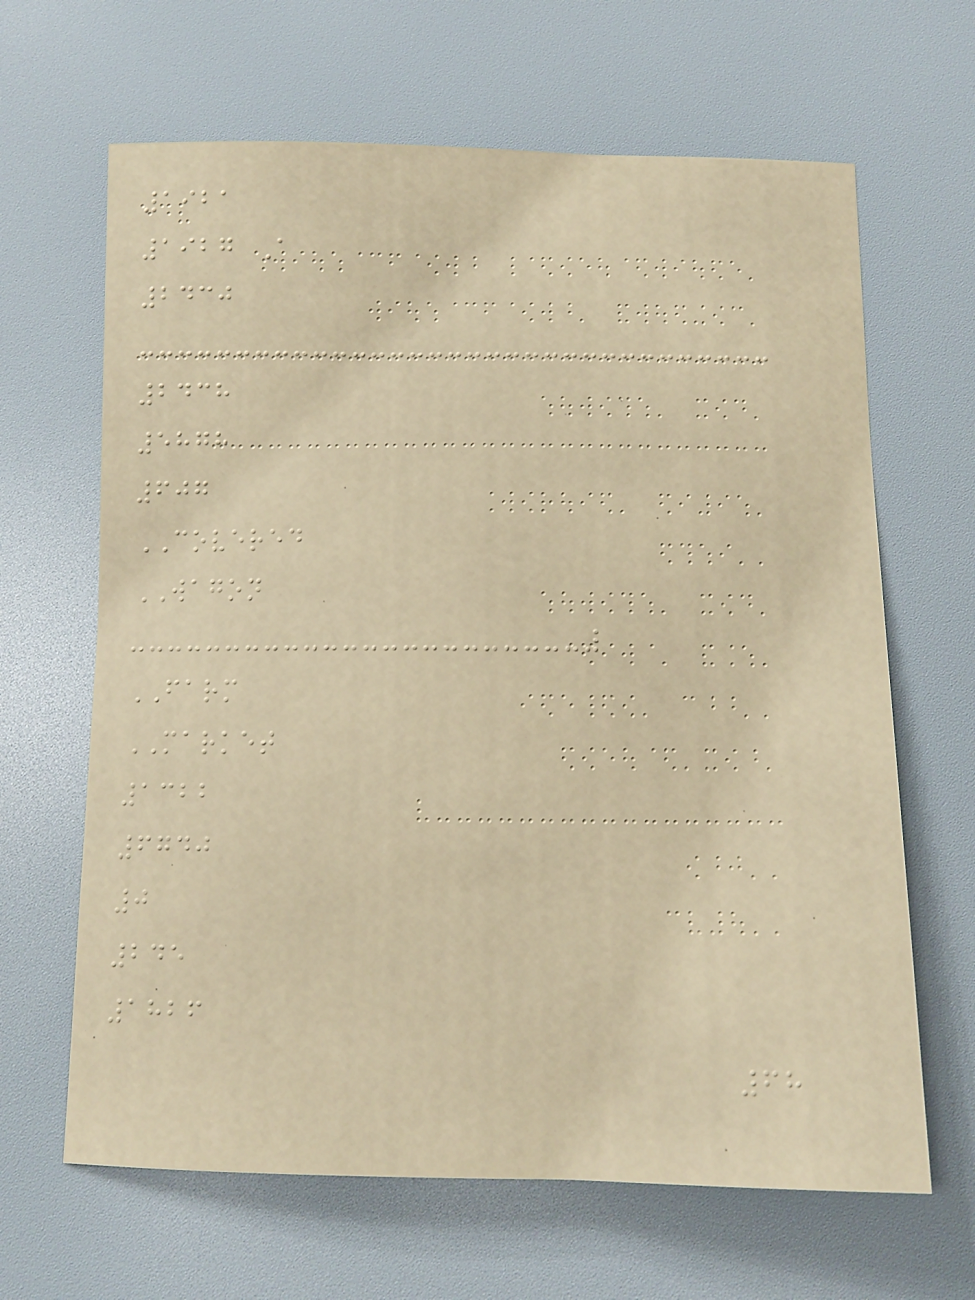1921
1927 A
2430
2438
5878
607
COVERED
WAGON
FARM
MARKET
1322
6740
0
245
1826
68
